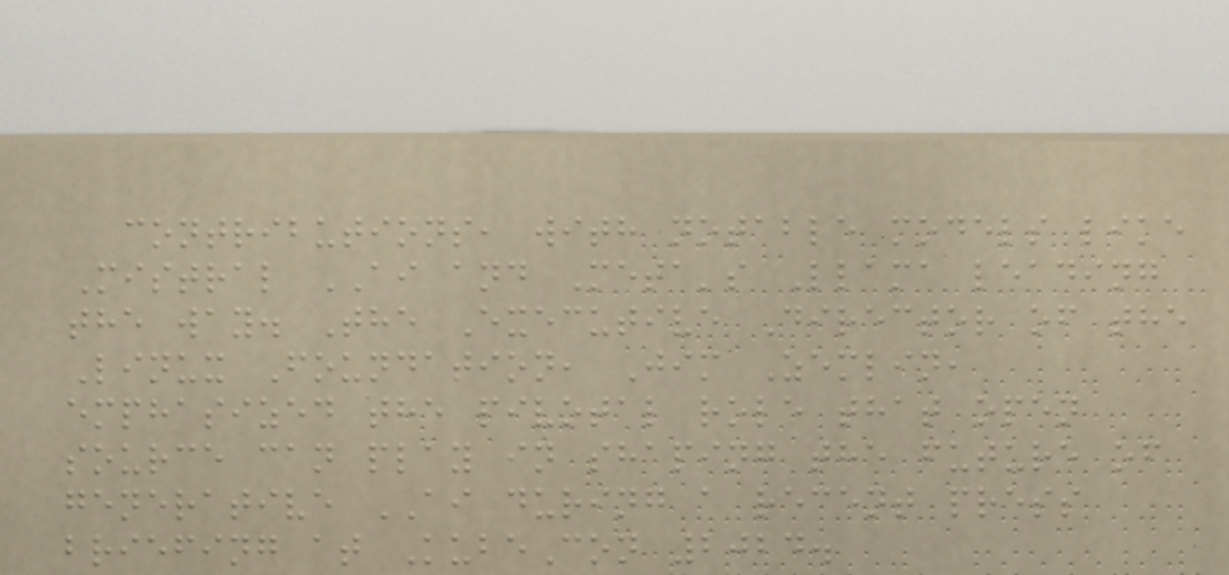contributions, with notable models like
Mistral AI and Meta's Llama leading
the way. The Executive Director of the
Linux Foundation, Jim Zemlin,
emphasized the pivotal role that open
source can play in shaping the future of
generative AI during a recent press
briefing at KubeCon 2024.
